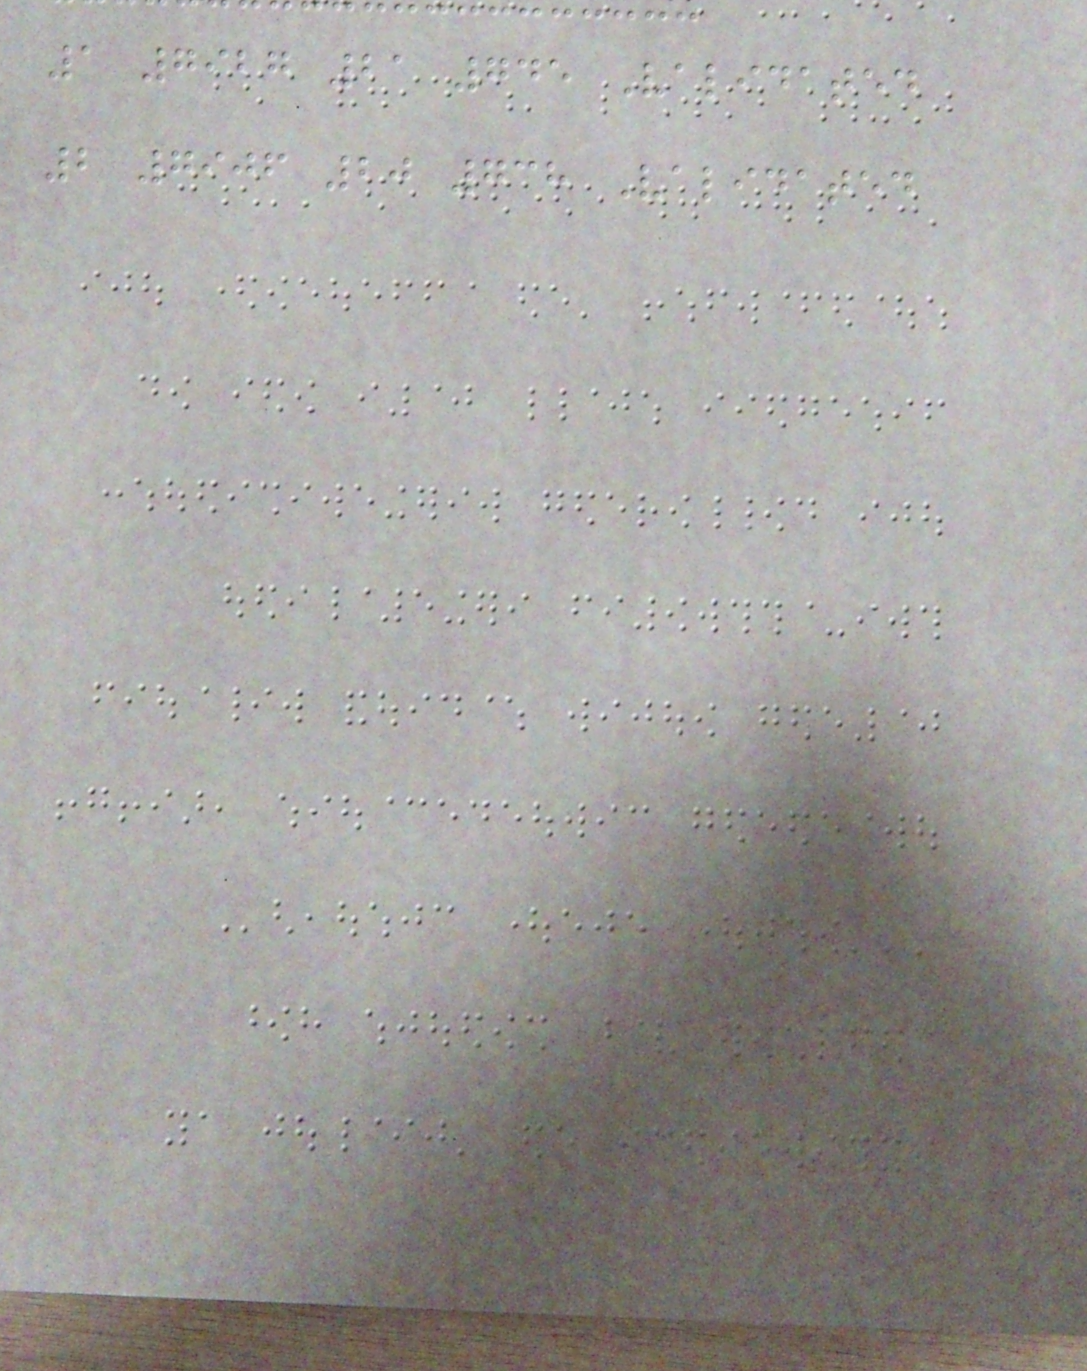1 7927 21 745 Validated
2 7906 20 738 Validated
